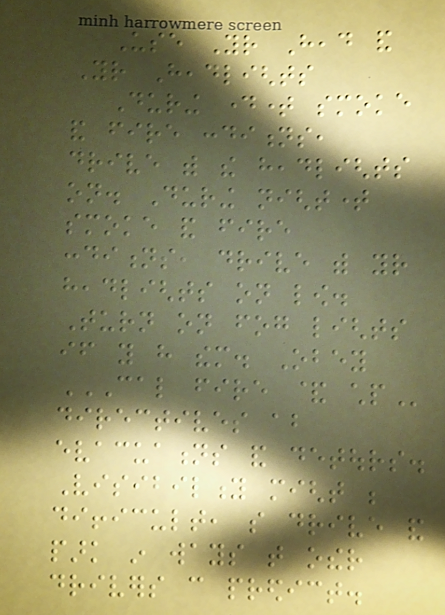Use Your Head and
Your Headlights
During daytime smoke
and fire conditions,
drive with the headlights
on. During nighttime
smoke and fire
conditions, drive with your
headlights on low.
Turn on fog lights
if you have them. Obey
CAL FIRE & CHP
directives about
evacuations and detours.
Visibility might be
difficult, so drive and
park in ways that other
drivers can predict.
